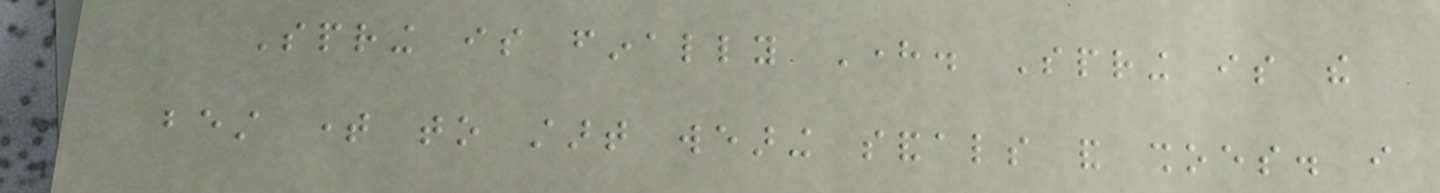Spring is finally Here. Spring is the
best time to start wearing sandals and shoes. i
